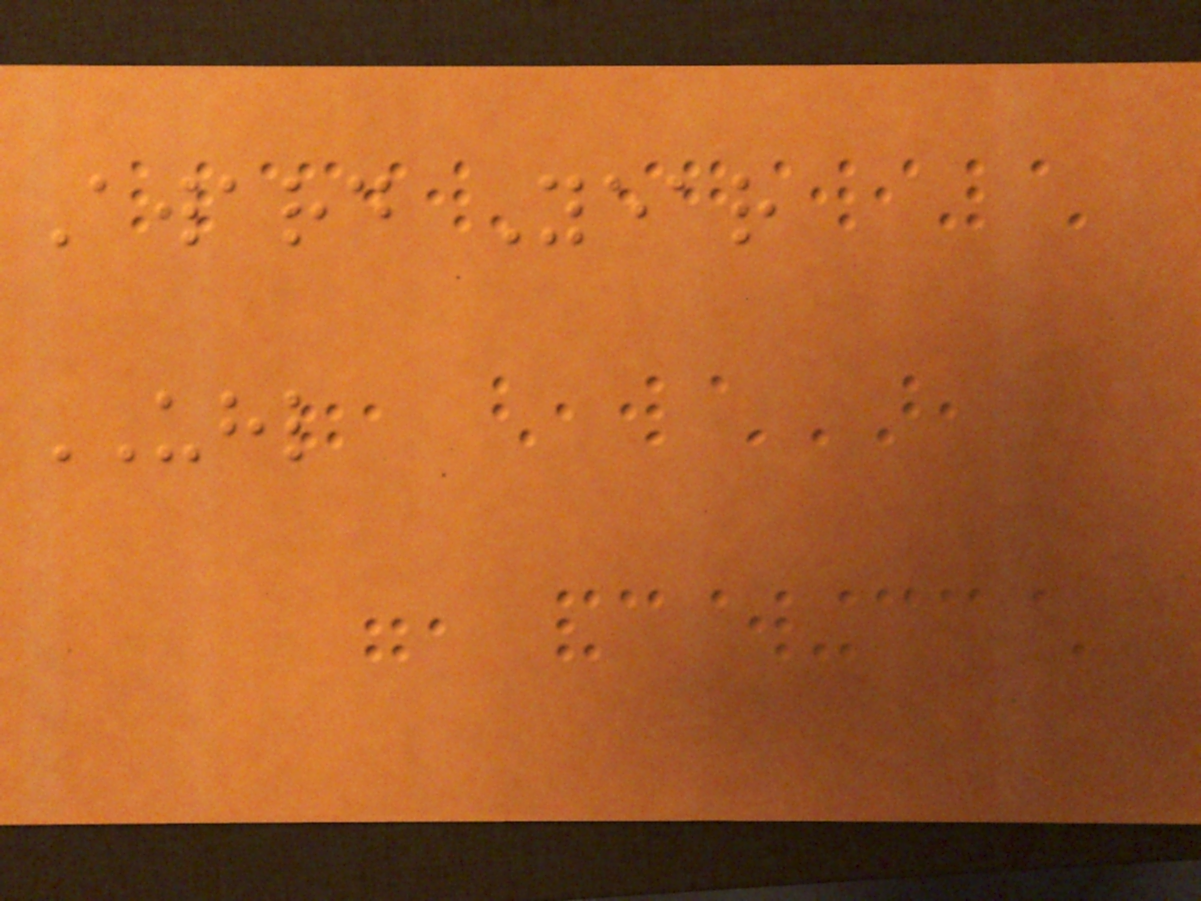Award Year
UHL
